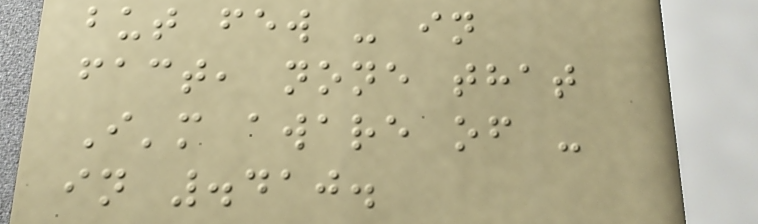but few - in
fact, none that
I'm aware of -
in .410.
